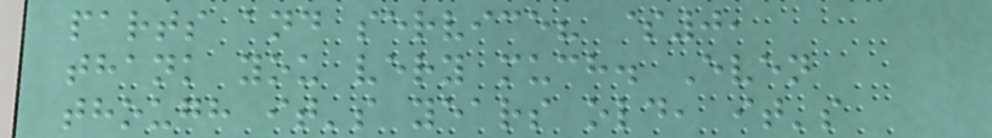parts and service? $0,
thank you very much. Even
though it's years old, it's
